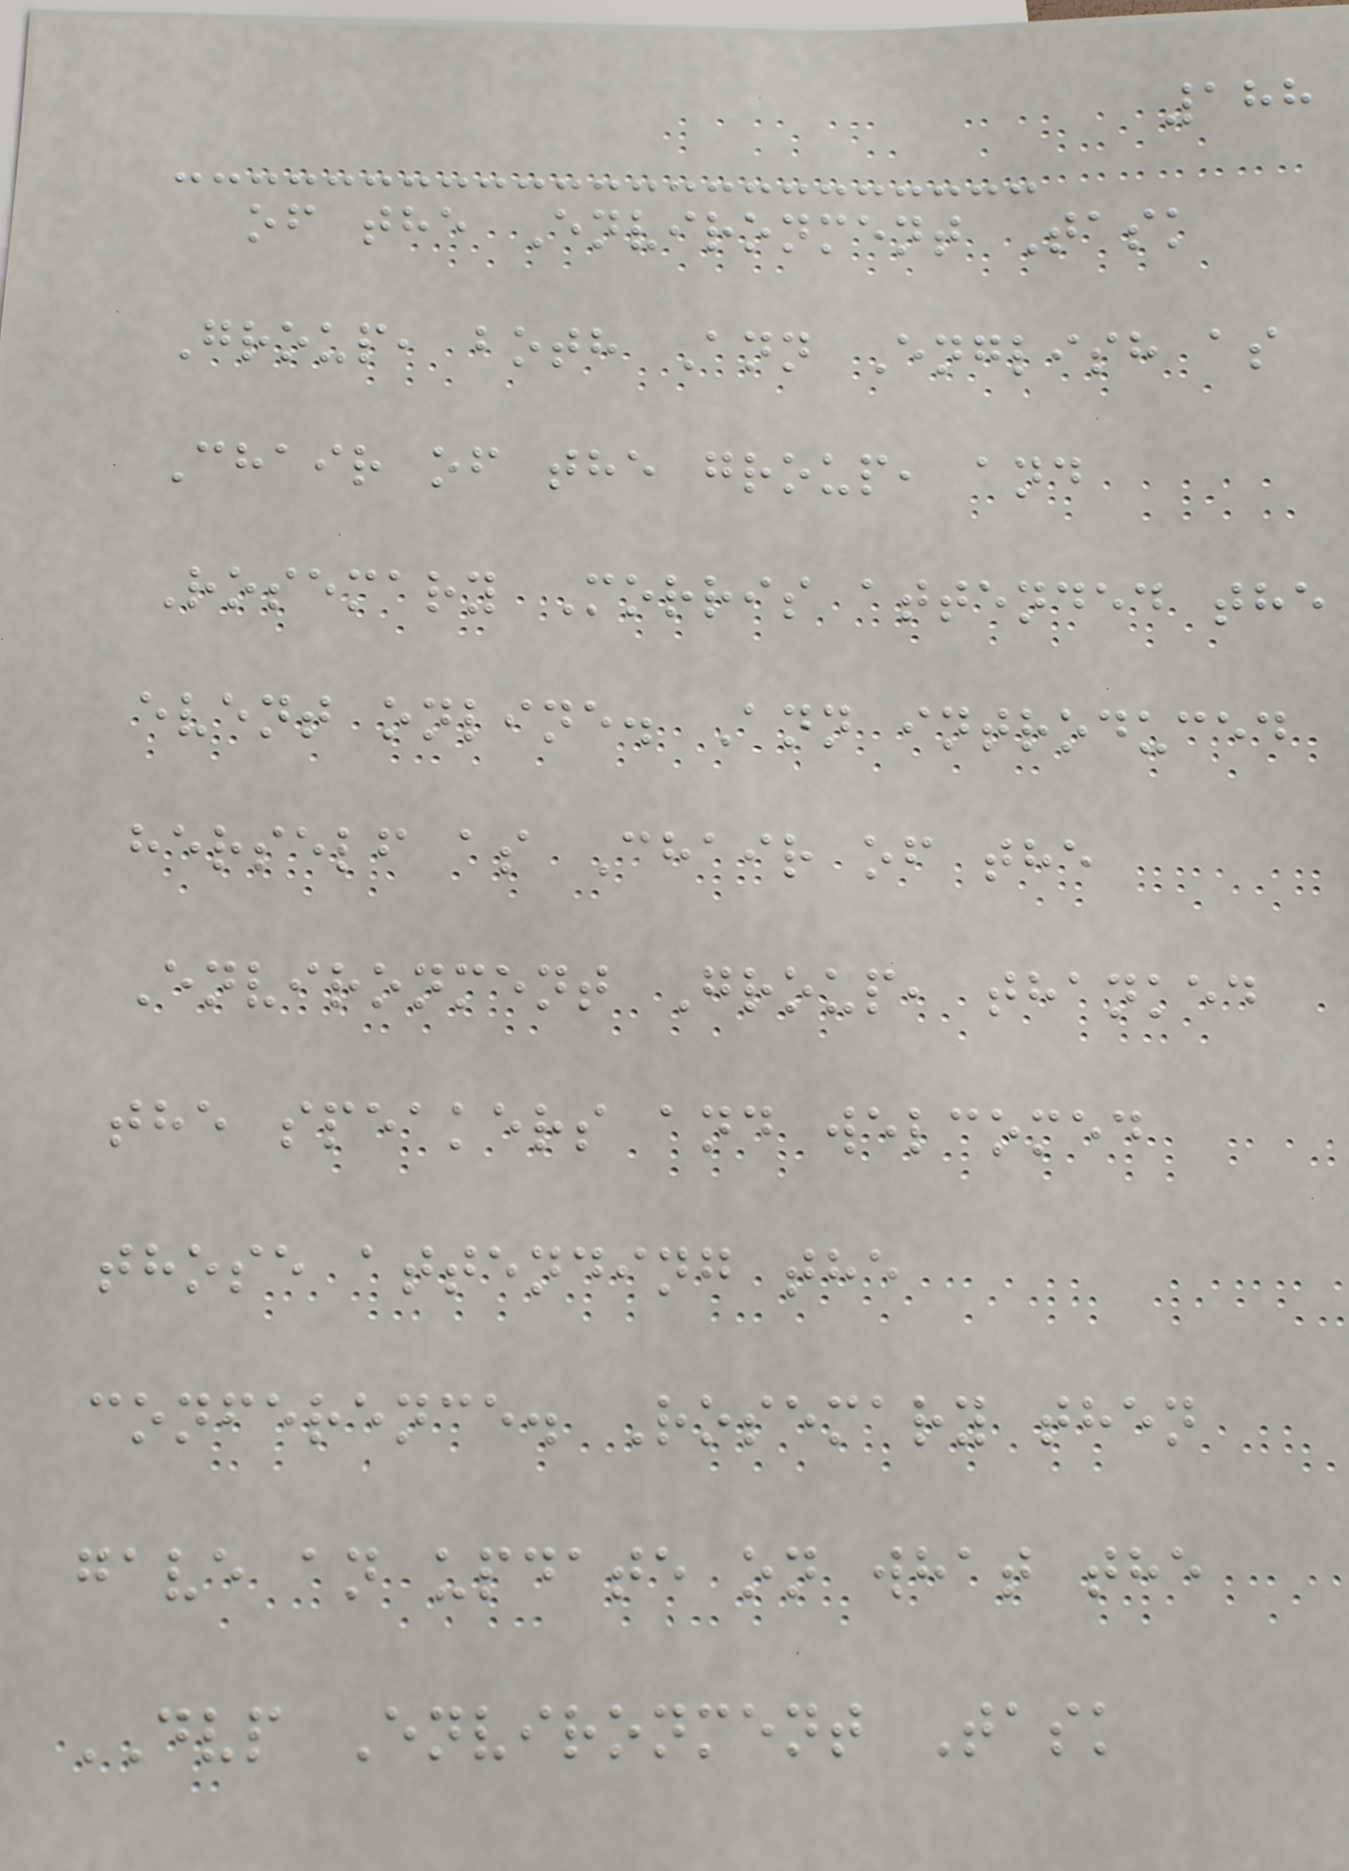188
of the Environment Task
Group, both Ann English as
Chair of the group, and
Rosemary Morris attended the
event online. Ann introduced
herself as Chair of the
Environment Group, thanked
the speakers and welcomed
those attending the
conference. Rosemary then
gave an update on what the
DVP Environment Task
